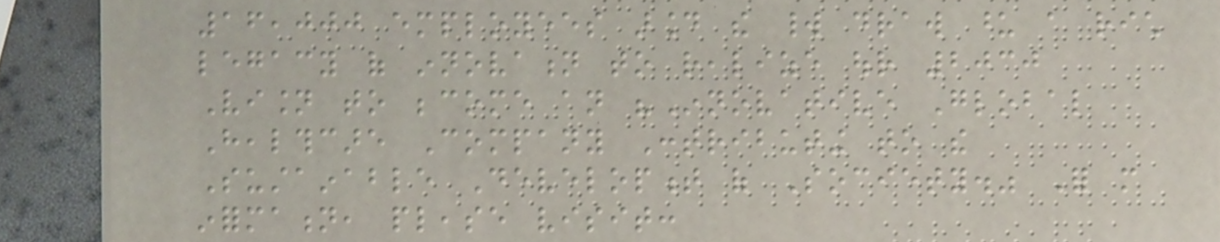16,000 employees around the world draw upon a rich
legacy of innovation to realize our 2030
Vision to become an "Innovative Global
Healthcare Company Contributing to the
Sustainable Development of Society." For more
information, please visit:
